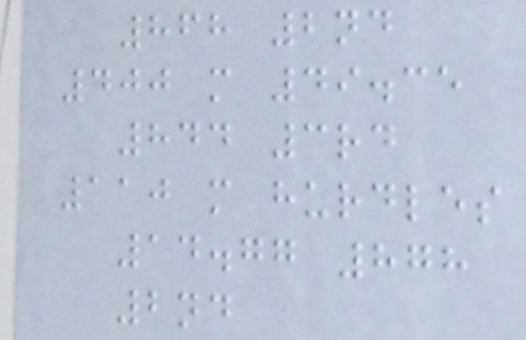868 2nd
400 m 49.35
844 3rd
110 m hurdles
14.77 878
2nd
